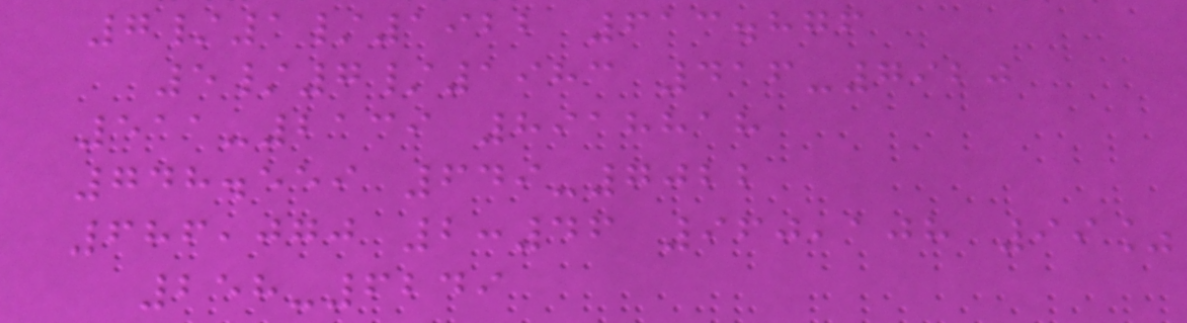7/1/1922 613.876
5/7/1983 416-7920
511-2139 8918818
748.559 649-7022
686,070 2:46 960,108 99%
258-6249
